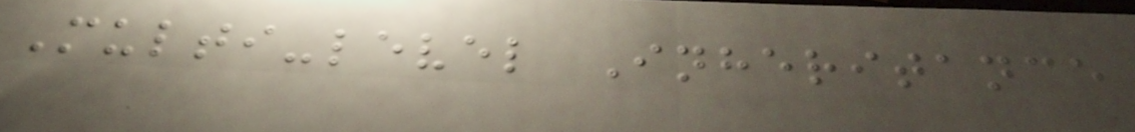Multi-level Inheritance
